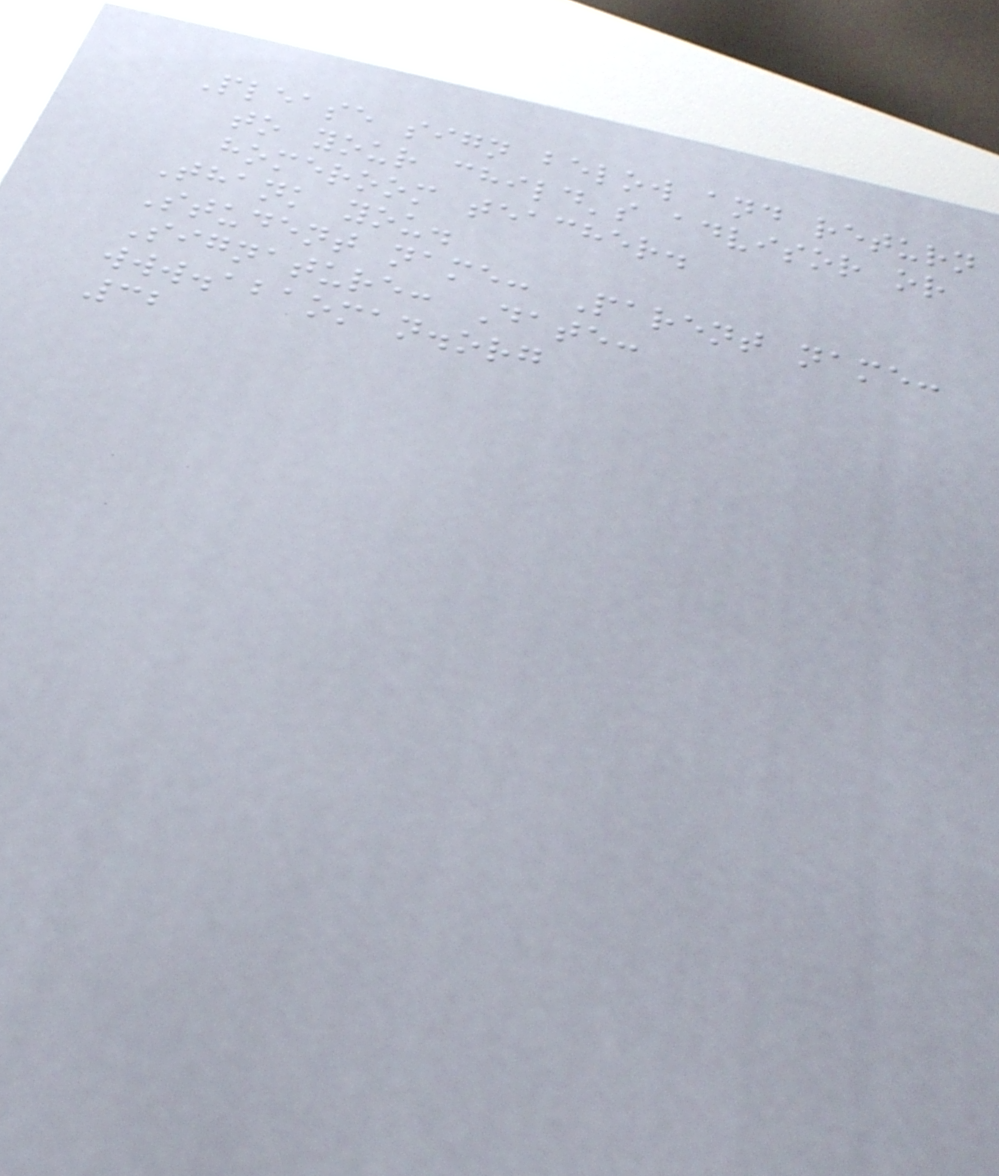Please sign below and return
to your child's advisor or
homeroom teacher.
Thank you.
Student name: Parent name:
Signature: Date:
www.abaoman.org
32
